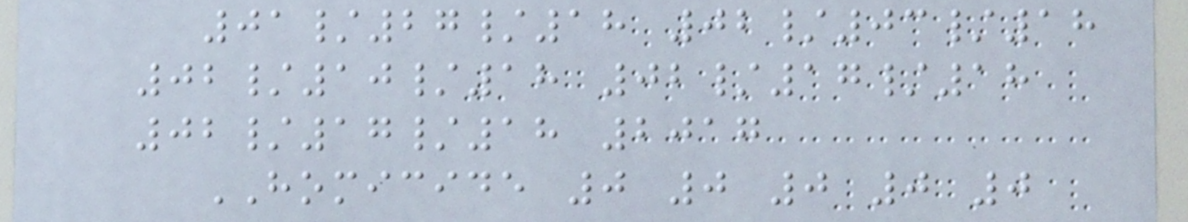01/27/18 02/03/18
02/10/18 02/17/18
02/17/18 2017
HOMICIDE 0 0 0 0 0
